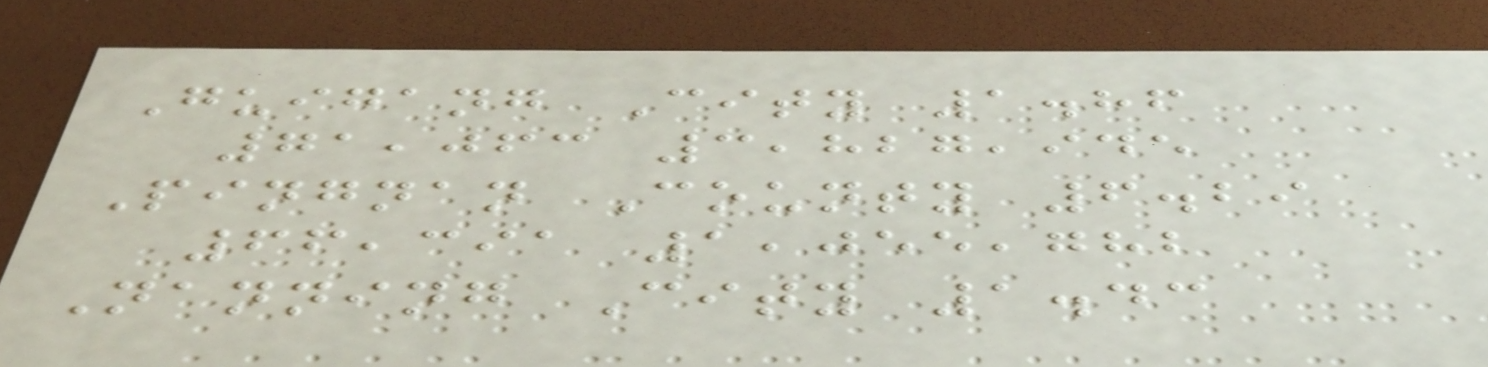Guigang City 1.86
71,063 3,827,945
Pingnan County 6.29
66,391 1,055,782
Nanning City 1.43
